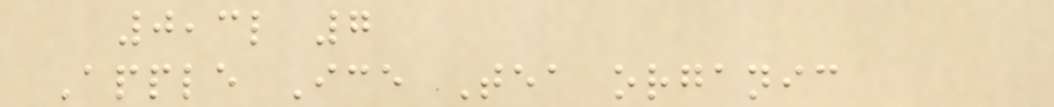0,3l 7
Apple Ice Tea organic
